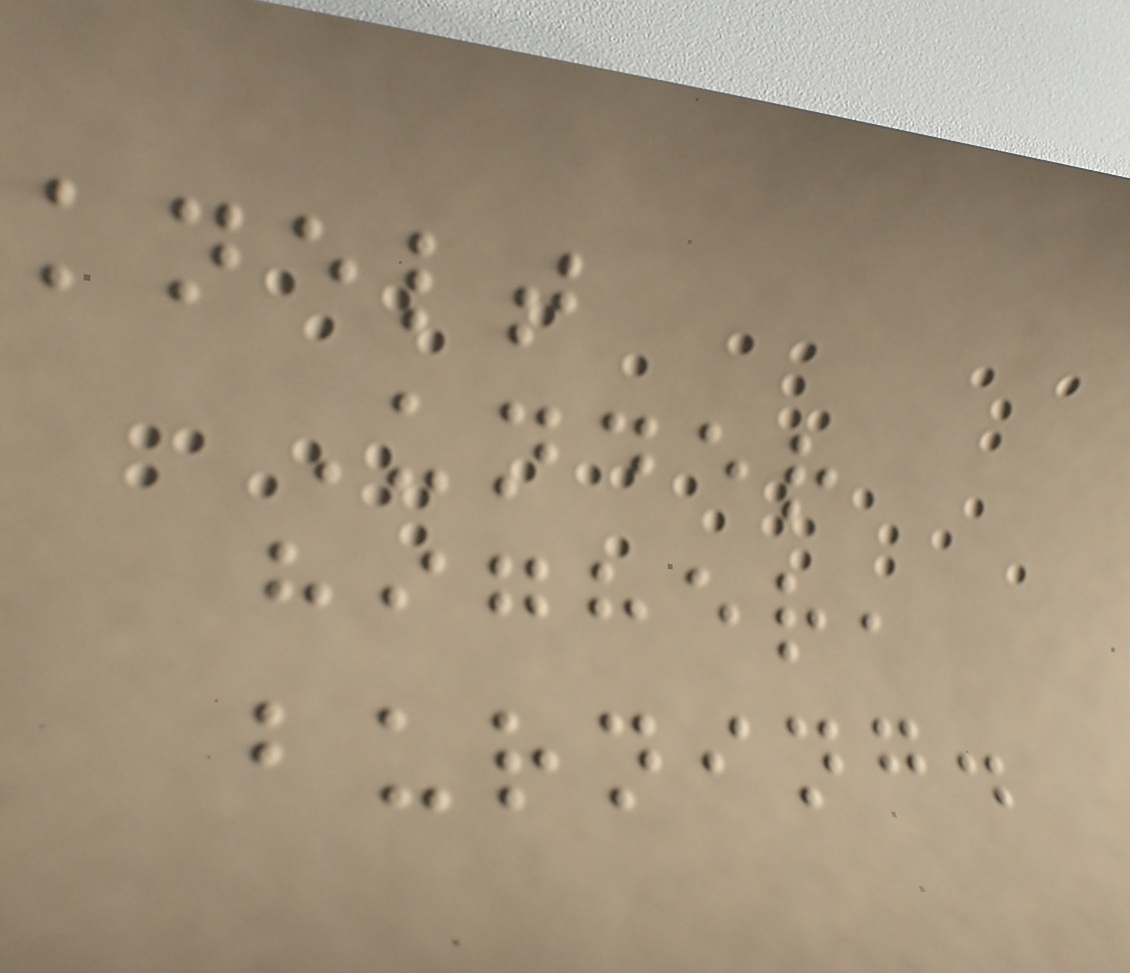knelt
Under
higher,
burning.
